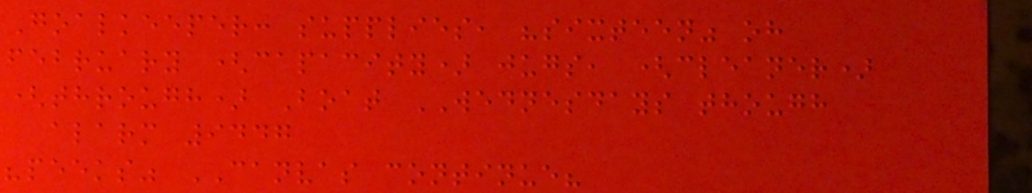Goalkeeper: supplies, "sixteen" oh
february (capacity) jugs, (cleaner)
(through) Boat WEDNESDAYS though
alarm 9447
"peeks" CANVAS continue?
